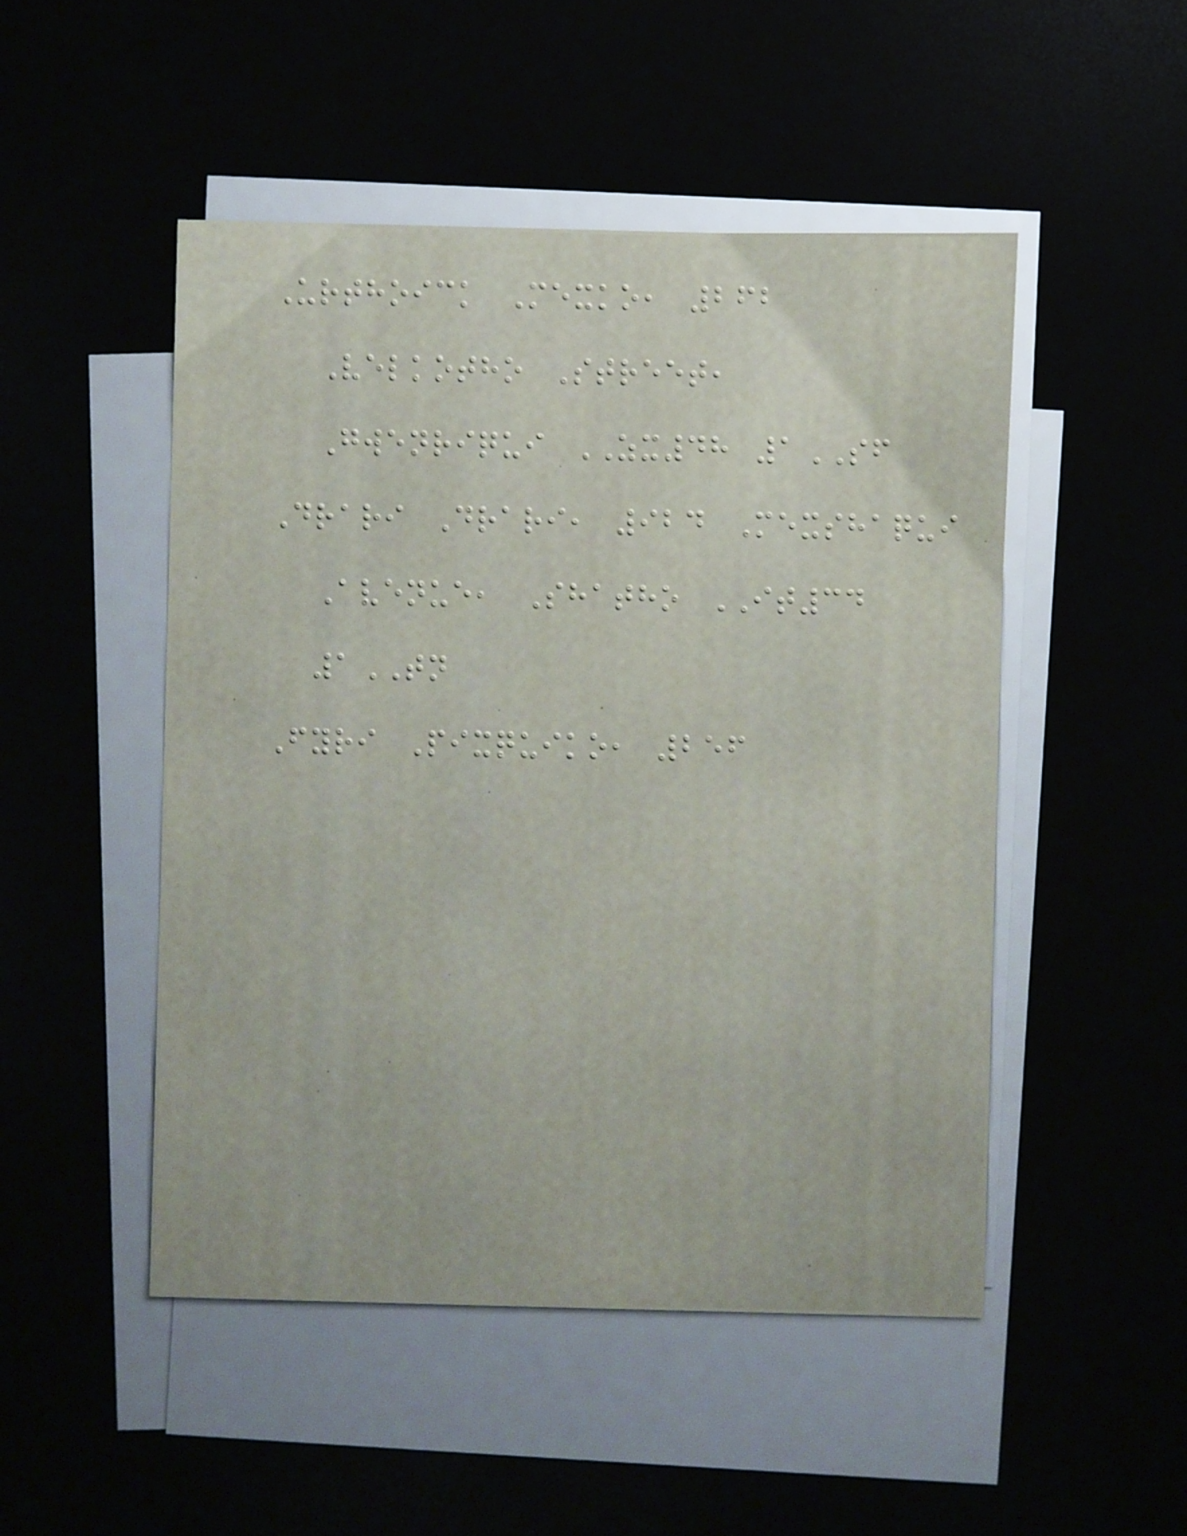Urthoick Mexko, 262
Velkotho Street,
Gwenriqui ZX48 1SF
Drari Drari, 924 Mexshaqui
Avenue, Shatho IT34
1TN
Fyri Pixquiko, 256
